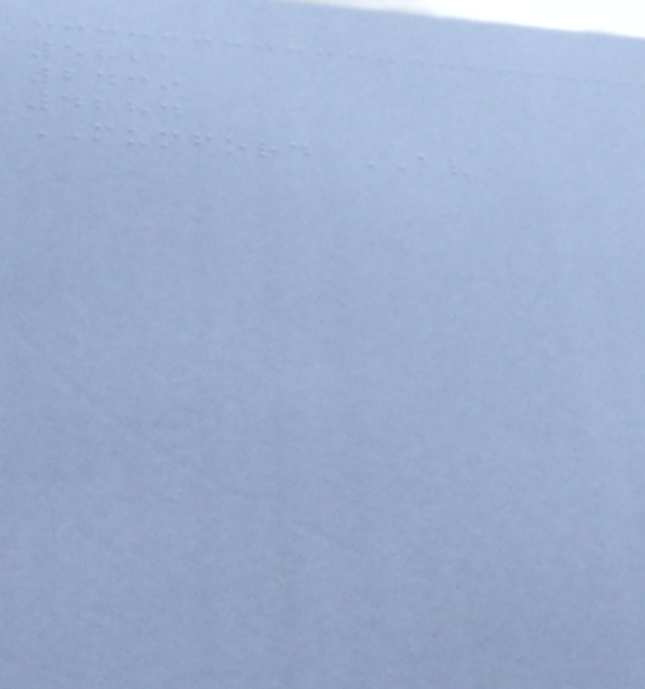5821
2439
4284
MUMFORD AV
